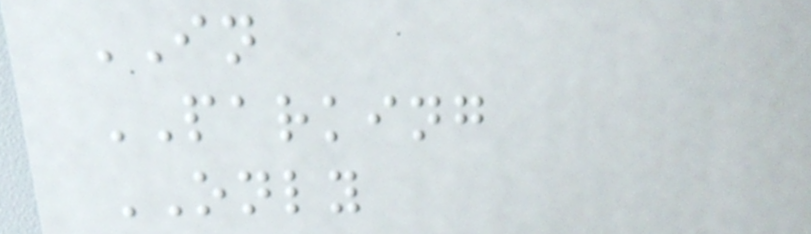IN
PARKING
ONLY
